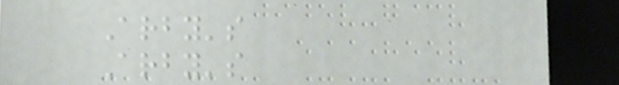Arby's
Arby's
